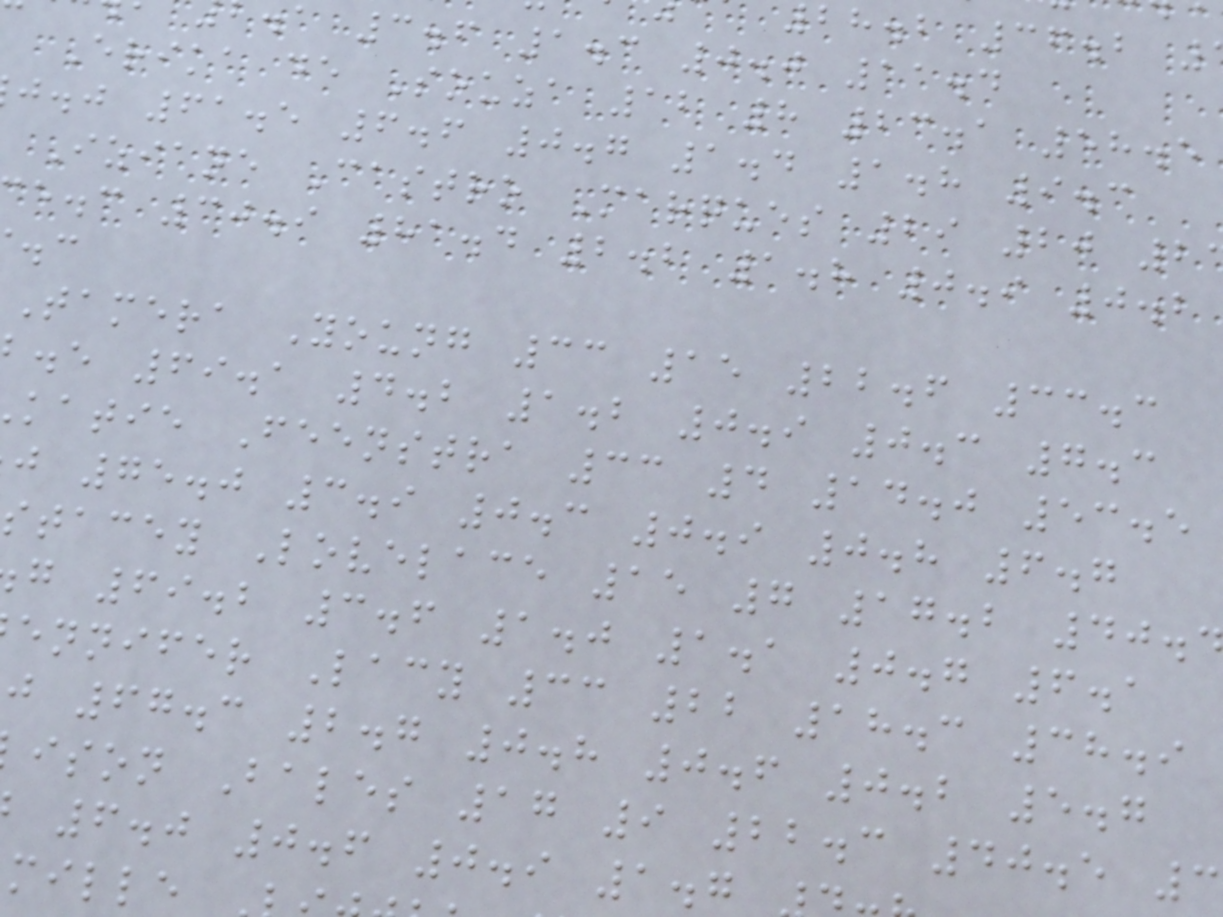28.2 36.2
.a 3.6 1.3 0.0 11.4
Erika de Souza 12 8 23.1 58.5
j.j 61.5 6.6 0.7 1.4 1.8 9.3
Iziane Castro Marques 29 20 2
e.c 30.9 81.4 2.2 1.8 0.9 0.2
Tamera Young 33 15 22.6 33.3
.e 69.1 4.2 1.2 0.9 0.3 7.3
katie Feenstra 33 4 14.0 53.5
j 75.0 3.9 0.3 0.9 0.8 6.7
stacey Lovelace 15 7 17.2 40.
g 69.2 3.6 1.0 1.1 0.7 6.1
ennifer Lacy 33 22 18.3 38.9
j 67.3 2.7 0.8 0.6 0.2 5.7
ison Bales 17 9 22.3 40.5 3
6.0 0.6 0.9 1.7
